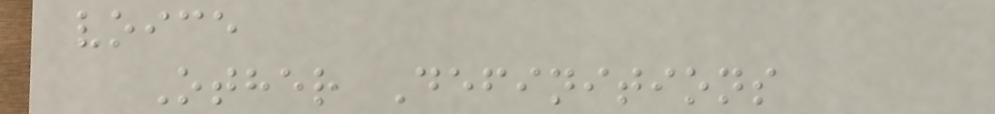voice
Other Definitions
